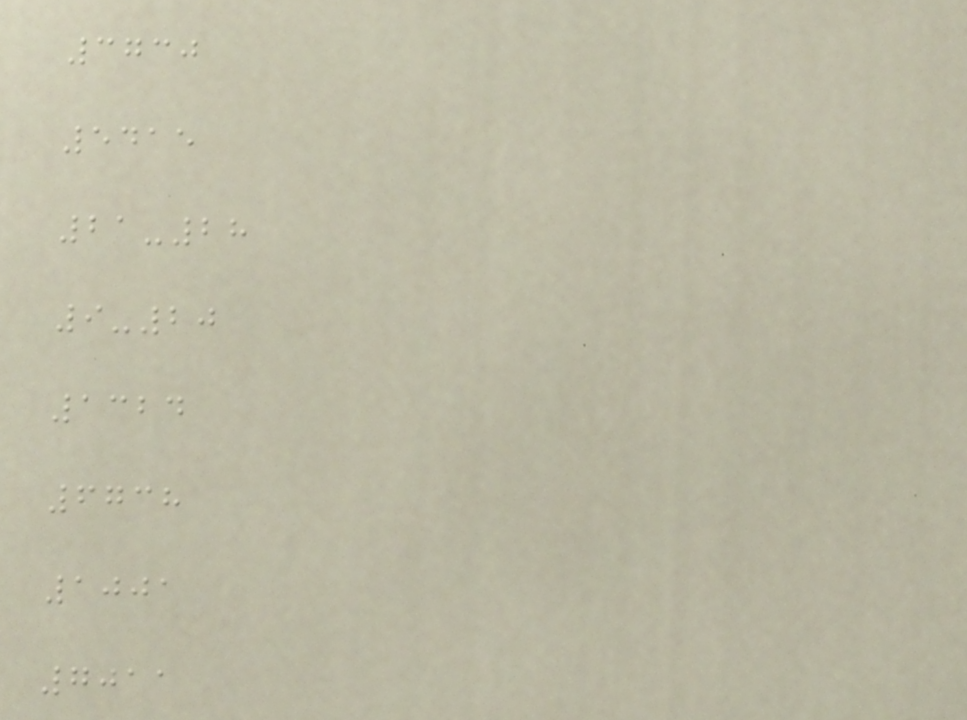3730
5415
21-28
9-20
1324
6738
1001
7011
